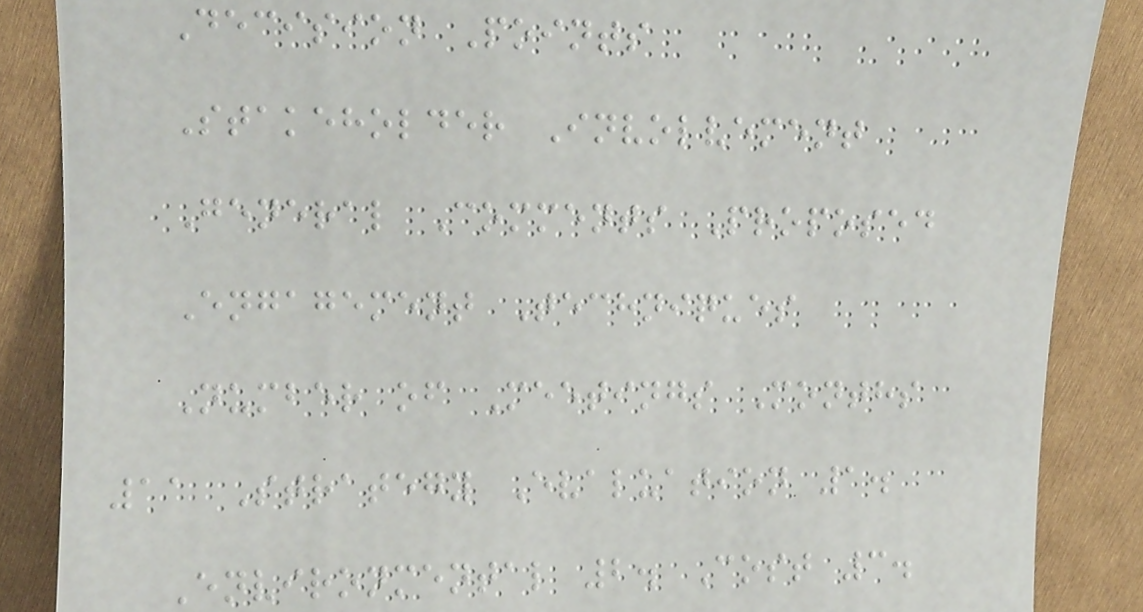Decision Points
Stakeholder Involvement
General Comments Proposed
Engagement Techniques
Number of Meetings Months
11 Strategy Evaluation 1.
Environmental 2. Cost 3.
